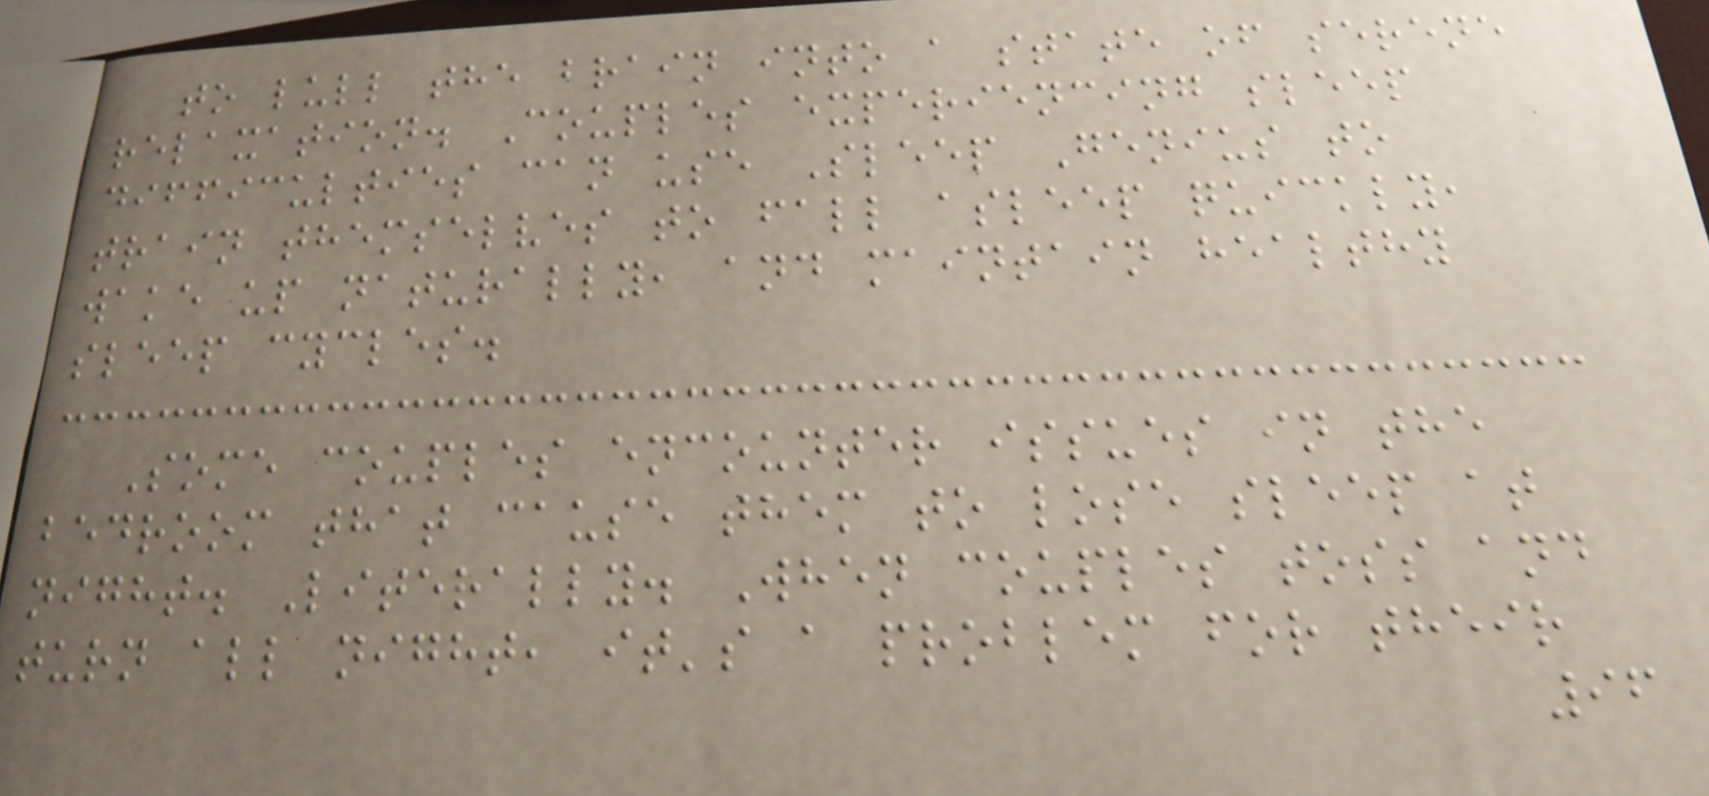to lull the brain into a state of serene
relaxation. Couples experiencing sleep
difficulties can use Sleep Genius to
train themselves to fall asleep quickly,
wake up naturally, and maintain healthy
sleep cycles.
Some couples encounter issues in the
bedroom that cause them to lose sleep at
night. Literally. When couples toss and
turn all night, it's a problem for their
96
